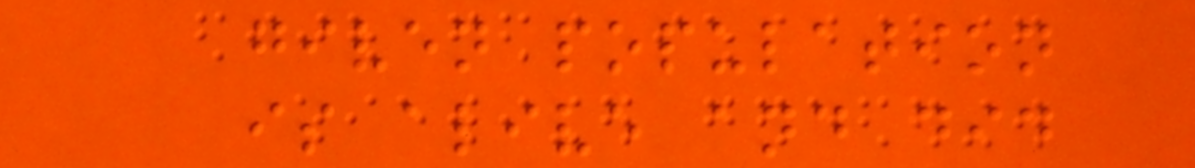given population
is alive and did
